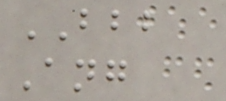BBB
Ang
